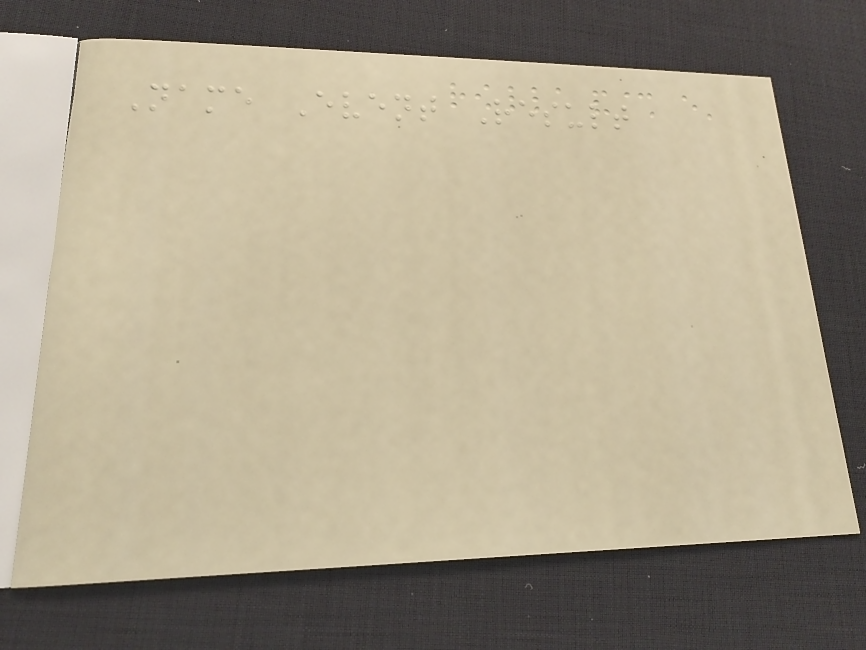Name Event Result
